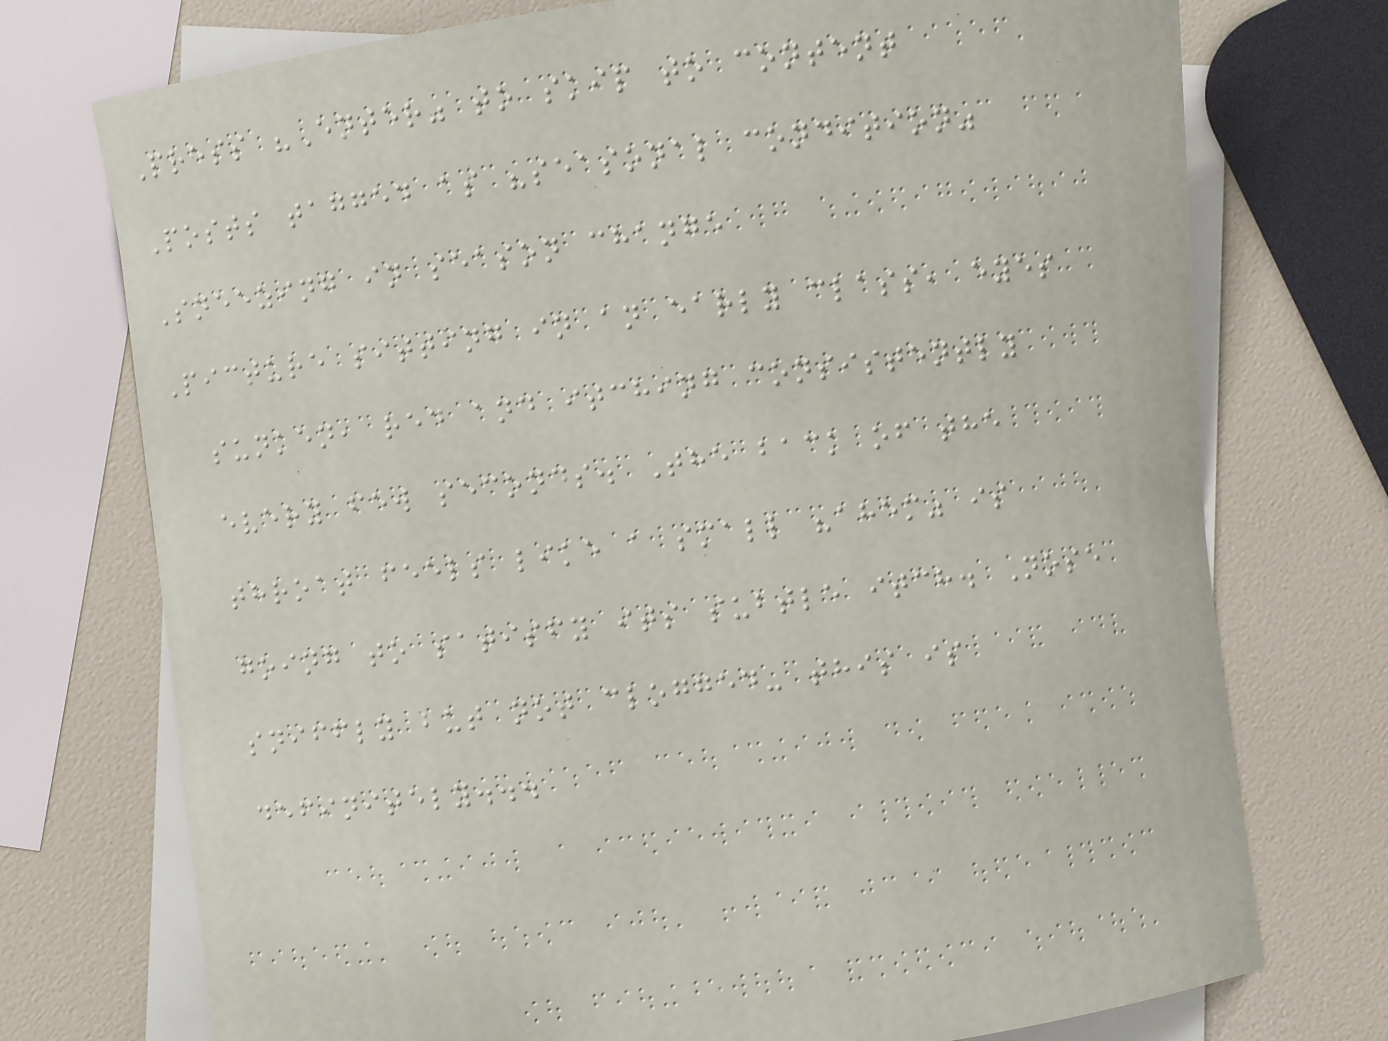Press "Enter" to skip to content
Posts tagged as "seasonal condition"
Sneezing in season change
Picture sitting in an early class, eyes
sunken, red and itching consistently
every few seconds. The back of the
throat feels like a small "ahem" is
going to satisfy its subtle itch. Nose
sniffly but not clogged- this is
definitely...
